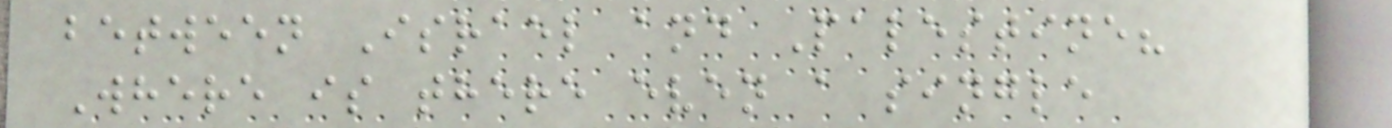between Israel and Palestine?
Where is there even a single
